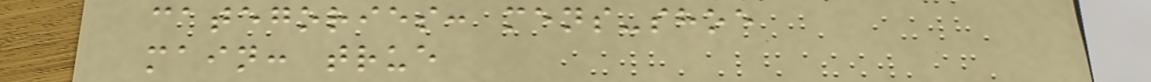categories: mens-shoe
main: true
